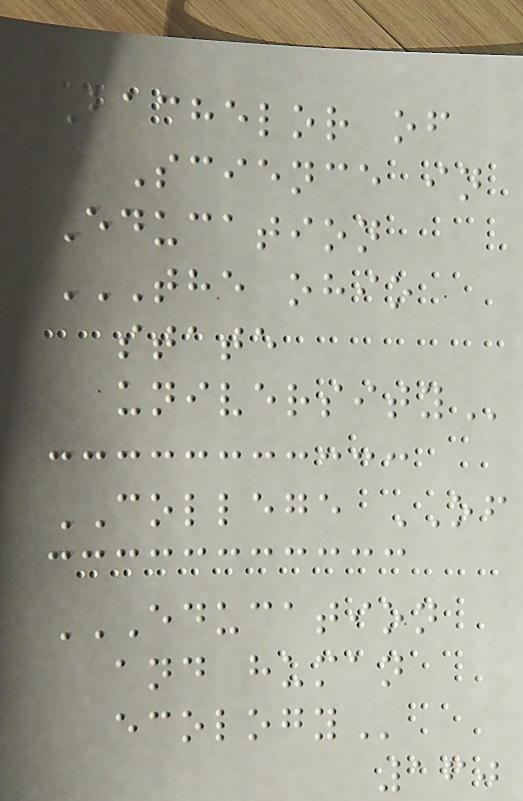Bachelor of
Science in
Education
THE OHIO
STATE
UNIVERSITY
COLLEGE OF
EDUCATION
AND HUMAN
ECOLOGY
160
